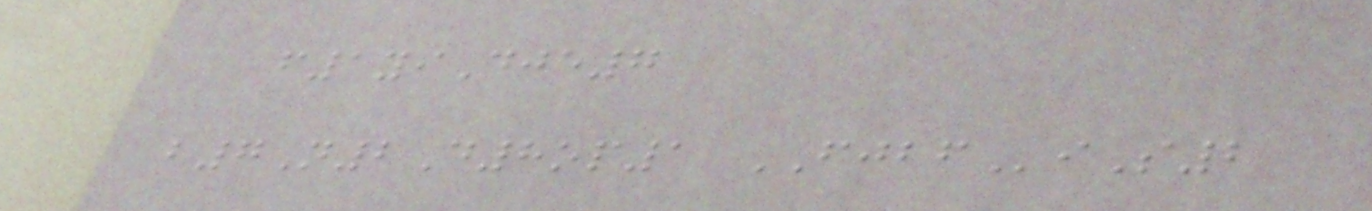f1yiDje7
b7N2D8op1 FJBFiS2
